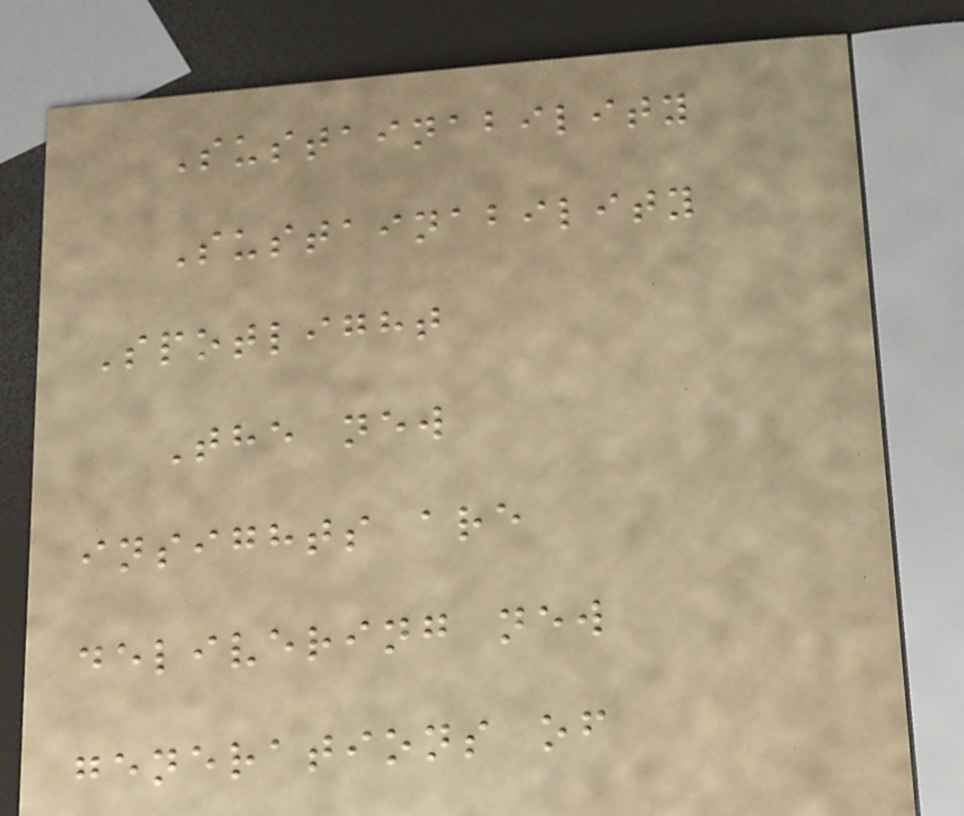Sustainability
Sustainability
Spotlight
The new
insights are
delivering new
generations of
